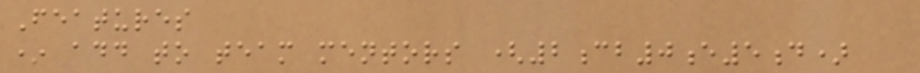Features
* add to team mentors (2cb0e5d)
